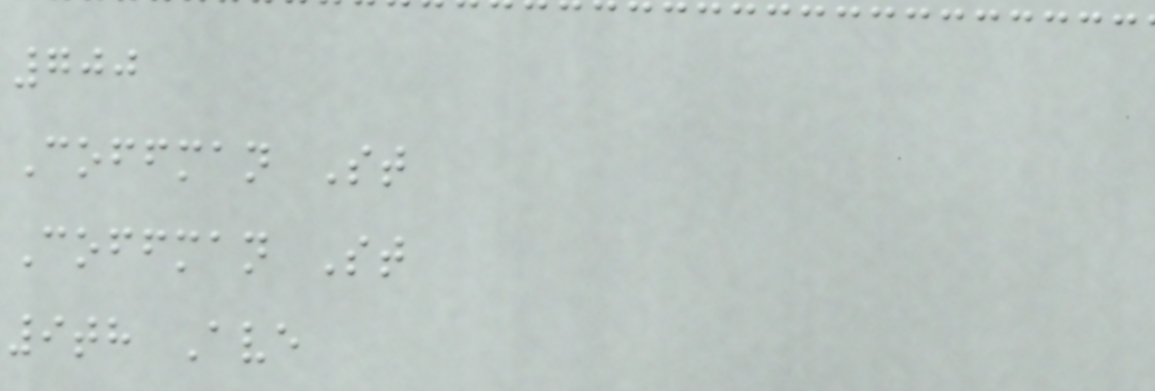700
Coffman St
Coffman St
9th Ave
